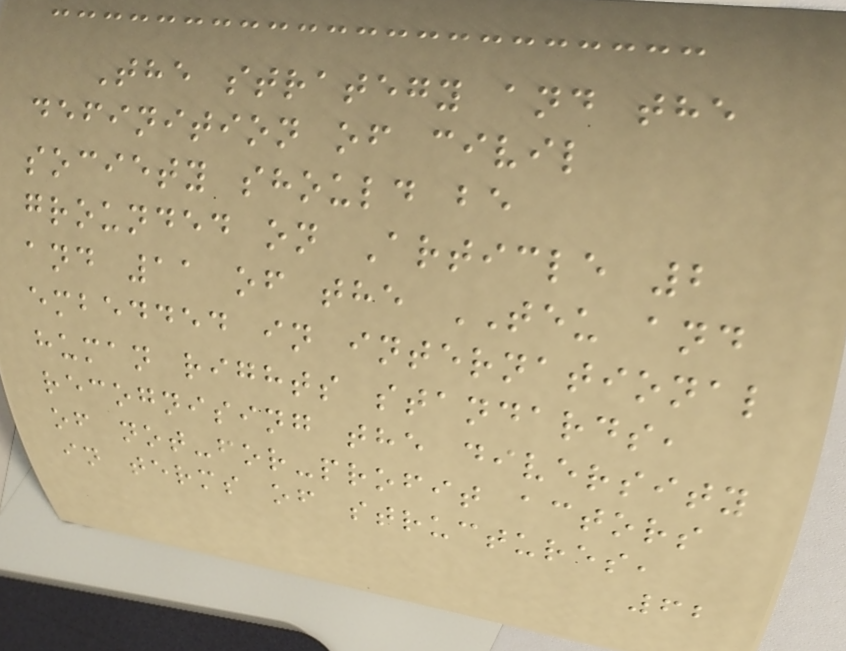The strategy and the
definition of civil
society should be
grounded on Article 2
and 11 of the TEU and
embedded in international
human rights standards,
recognising the diversity
of not-for-profit actors
in terms of structures,
62
